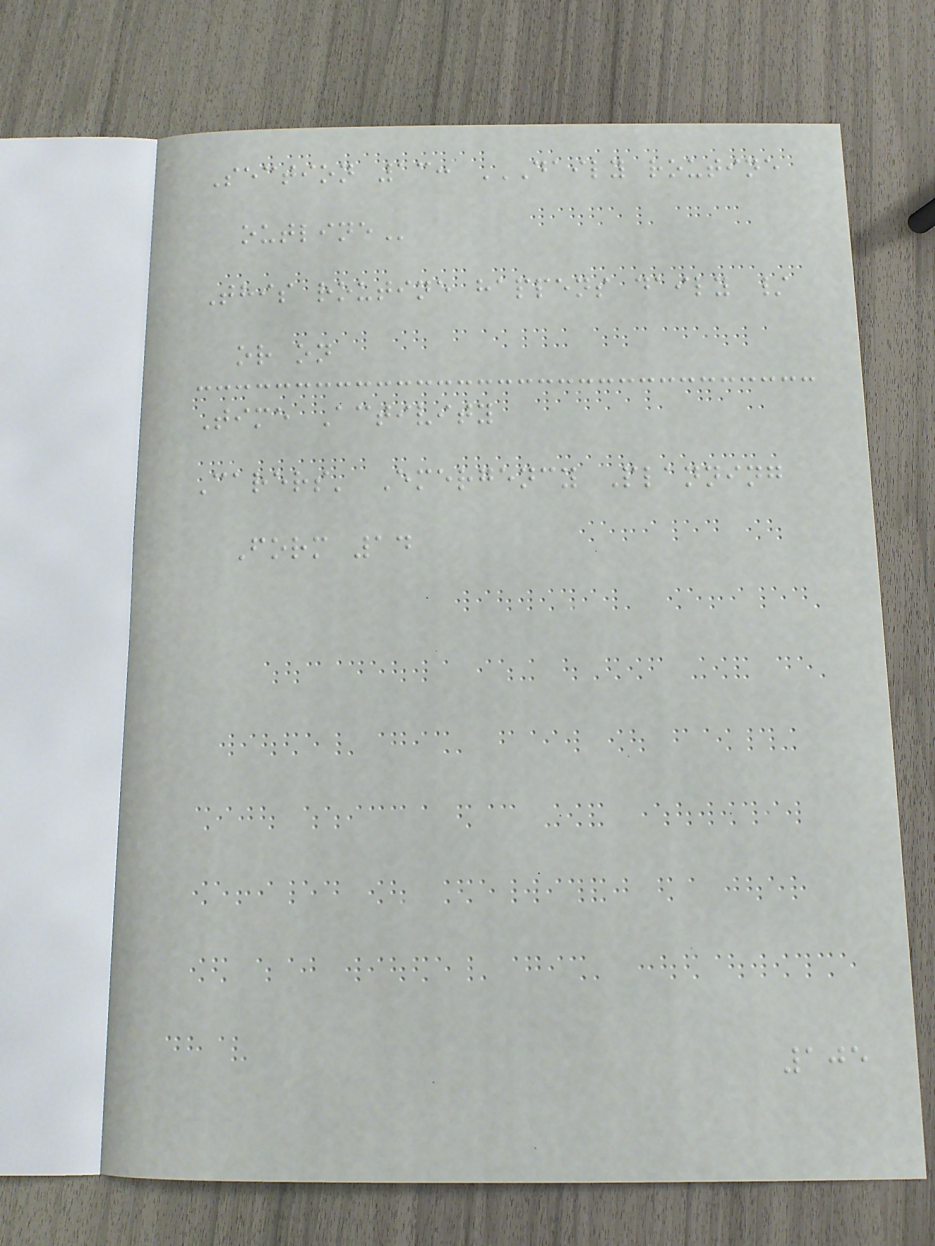Section 13: DAILY ROUTINE
OUTLINE
This routine happens daily /
or on
Time Activity
Carers' Emergency Planning
Form 14
105
